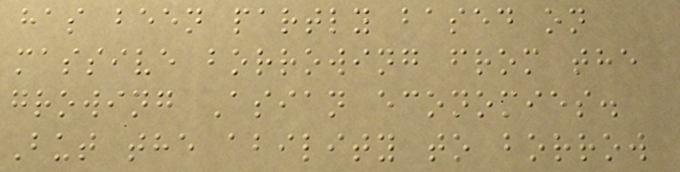has been partly based on
massive borrowing from the
growing Asian economies.
But the ability to borrow
